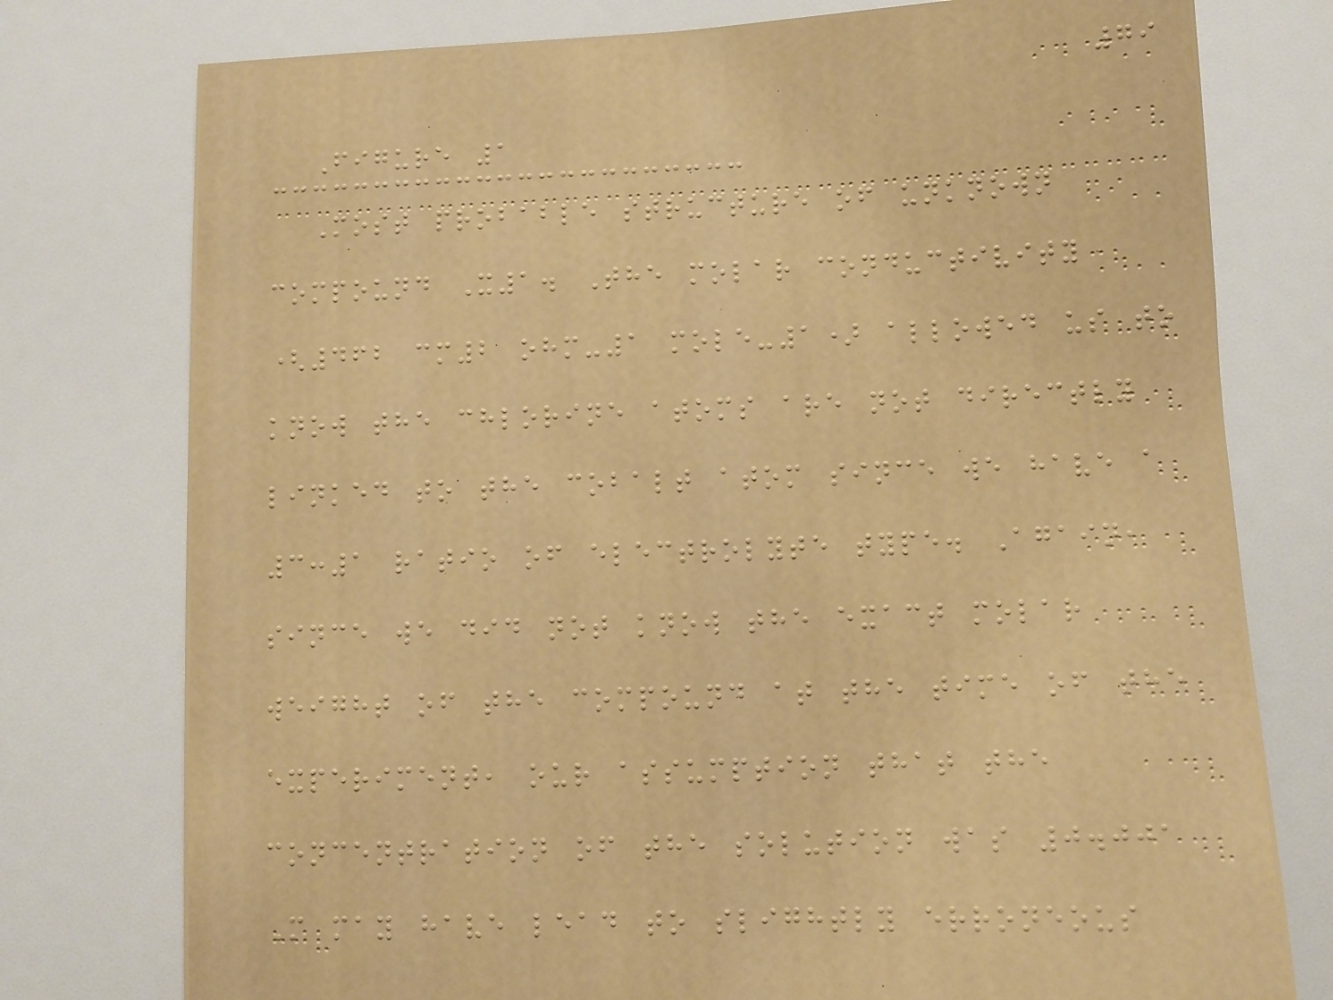79
Figure 1
Most probable structure of unknown
compound X1. The molar conductivity
(462 cm2 ohm-1 mole-1) allowed us to
know the chlorine atoms are not directly
linked to the cobalt atom since we have a
3:1 ratio of electrolyte type. Again,
since we did not know the exact molar
weight of the compound at the time of the
experiment, our assumption that the
concentration of the solution was 0.001
M may have lead to slightly erroneous
